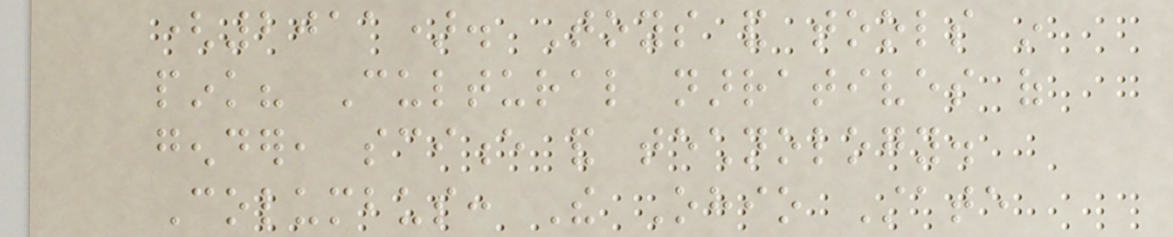(2011). Toys and tools in
pink? Cultural narratives of
gender, science and technology.
Columbus: The Ohio State
